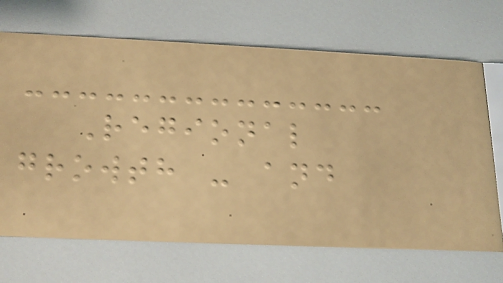Regional
growth - and
